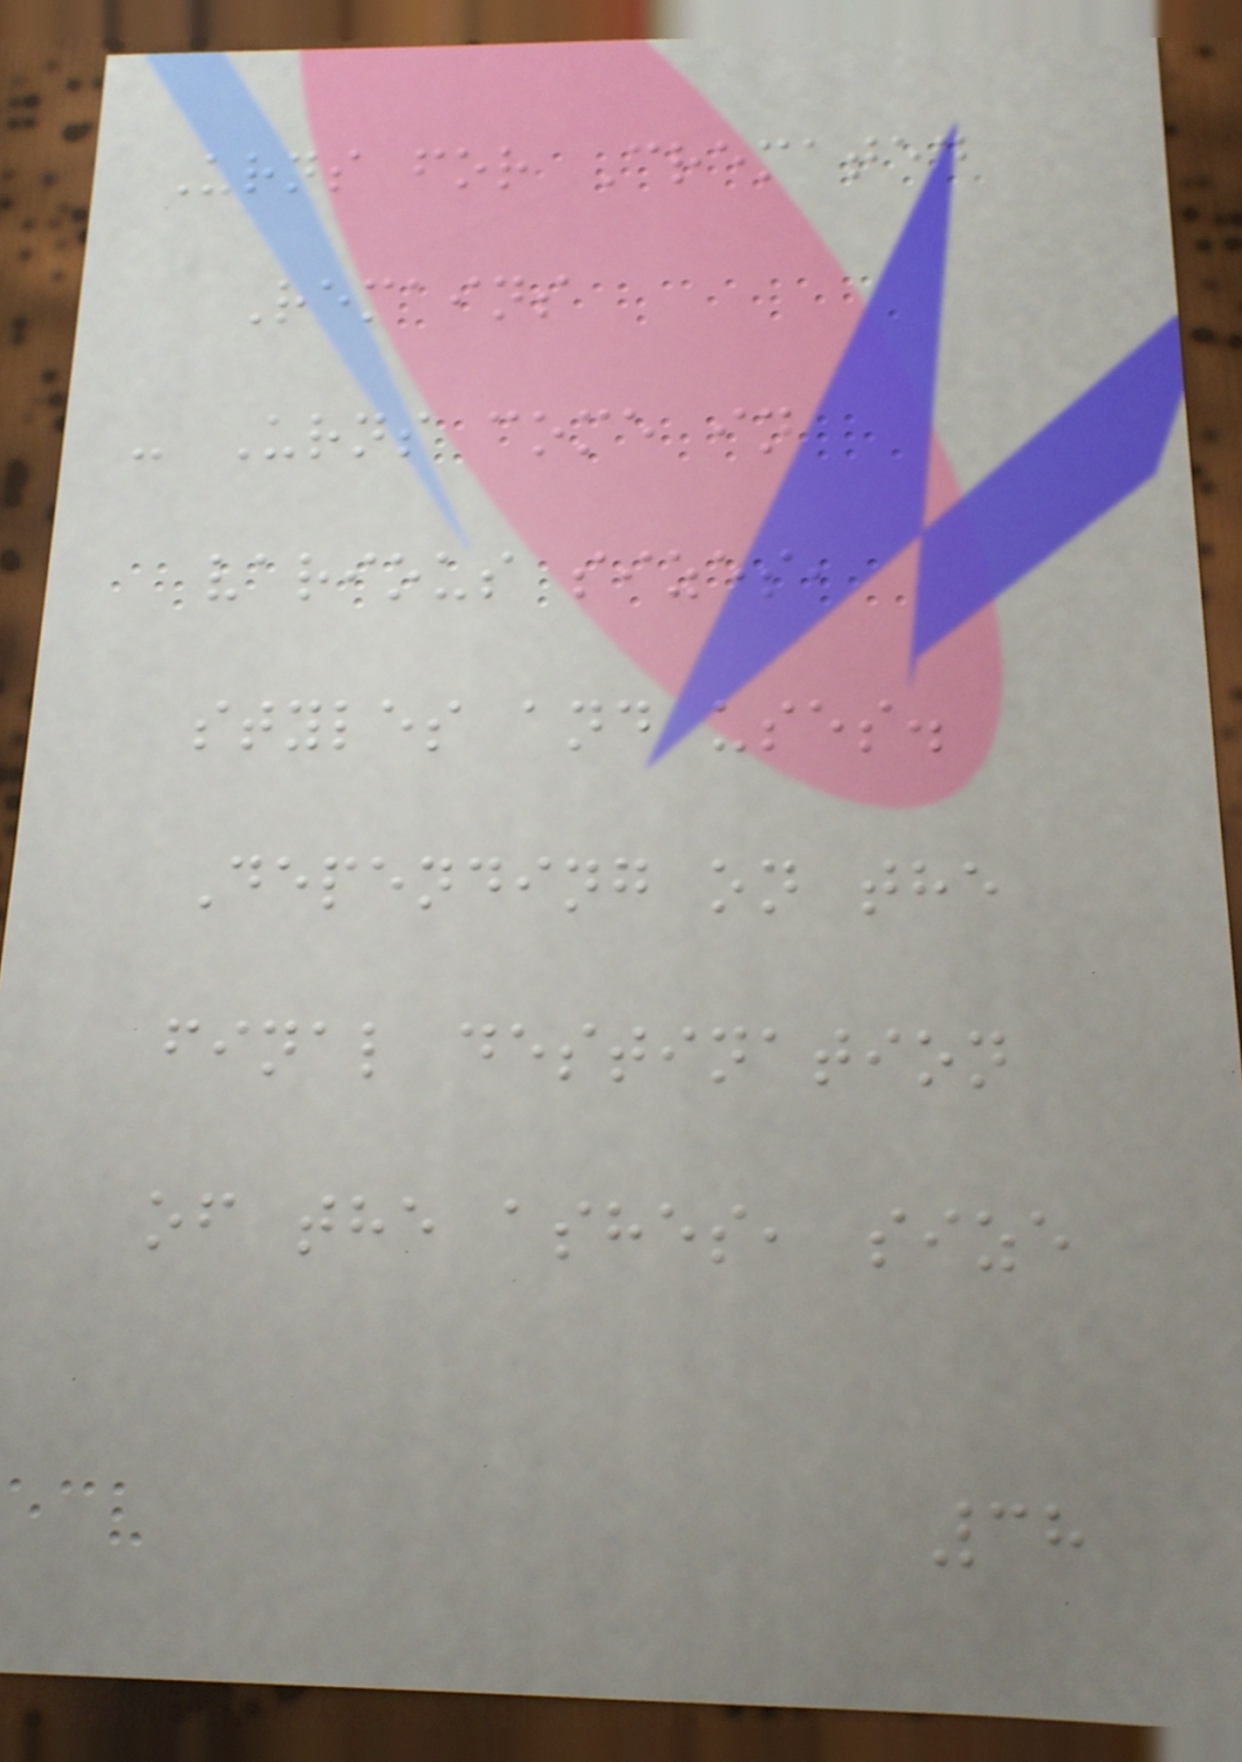Urns for Cremated
Remains
- Urns come in
various sizes,
styles and uses.
Depending on the
final destination
of the ashes, size
38
